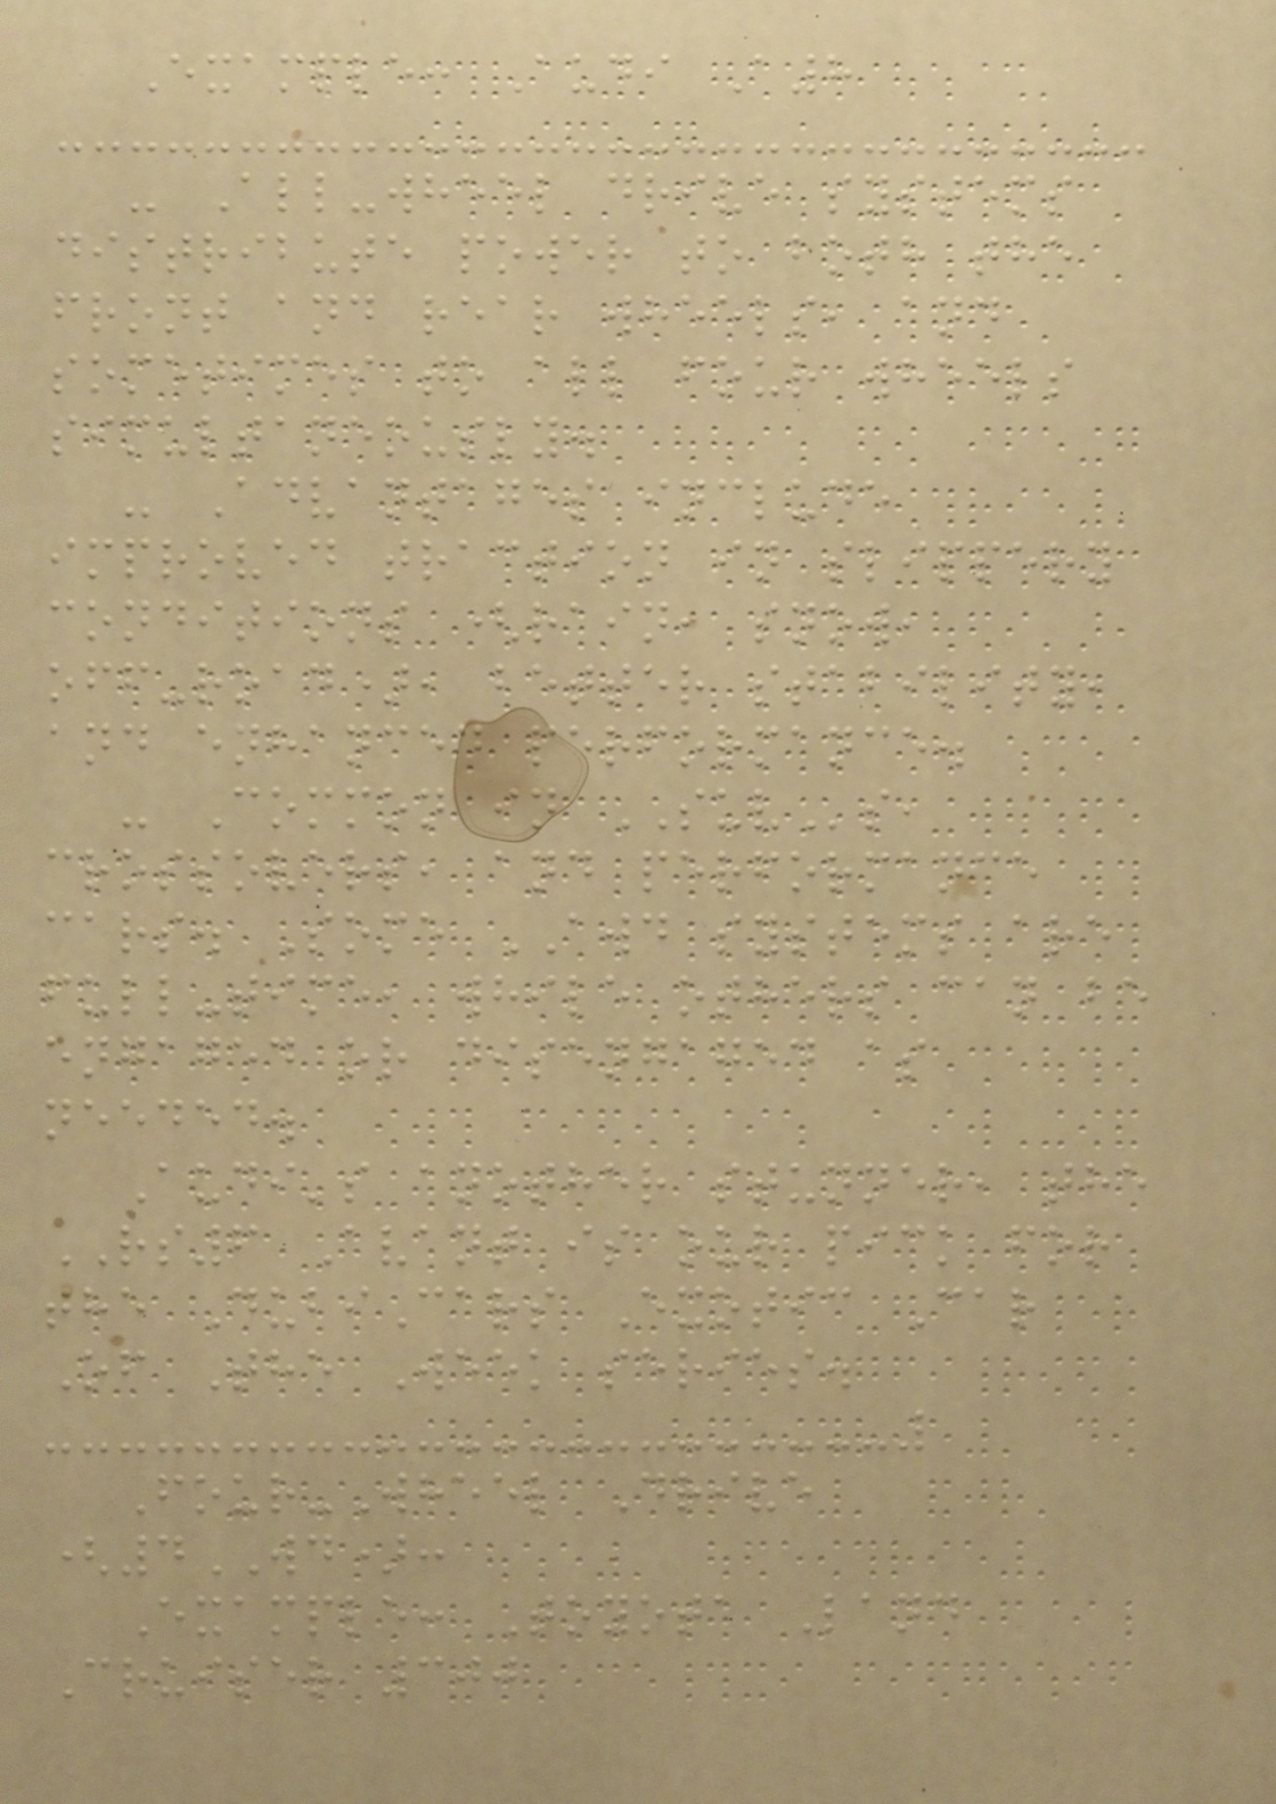Example: Audi A8
- All-wheel drive systems
distribute power to both the
front and rear wheels, and
sometimes to all four wheels
simultaneously.
- Advantages include
improved traction in slippery
conditions (rain, snow,
off-road), better stability,
and enhanced performance.
- Common in SUVs,
crossovers, and performance
cars. Some AWD systems are
full-time, while others can be
engaged or disengaged as
needed.
Audi's another stunner, the
RS6 Avant is our pick for
the DubiCars Exotic Car
Of The Week series.
Four-Wheel Drive
(4WD):
Example: Toyota Land
Cruiser 300
